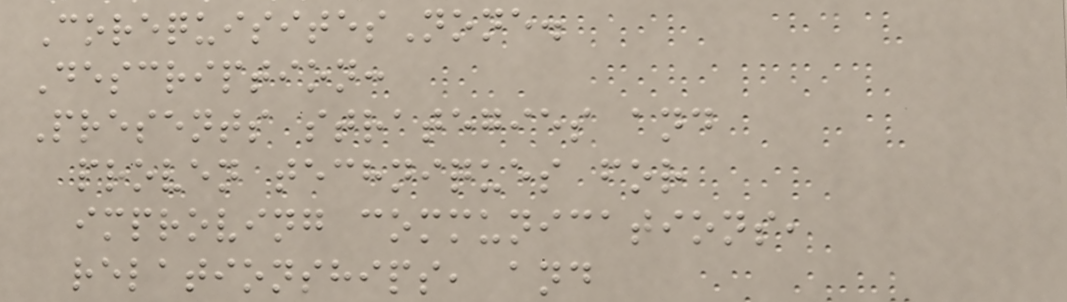CorequisitesNone.
Description:
Presents strategies and
proven techniques for
improving communications,
relationships, and
